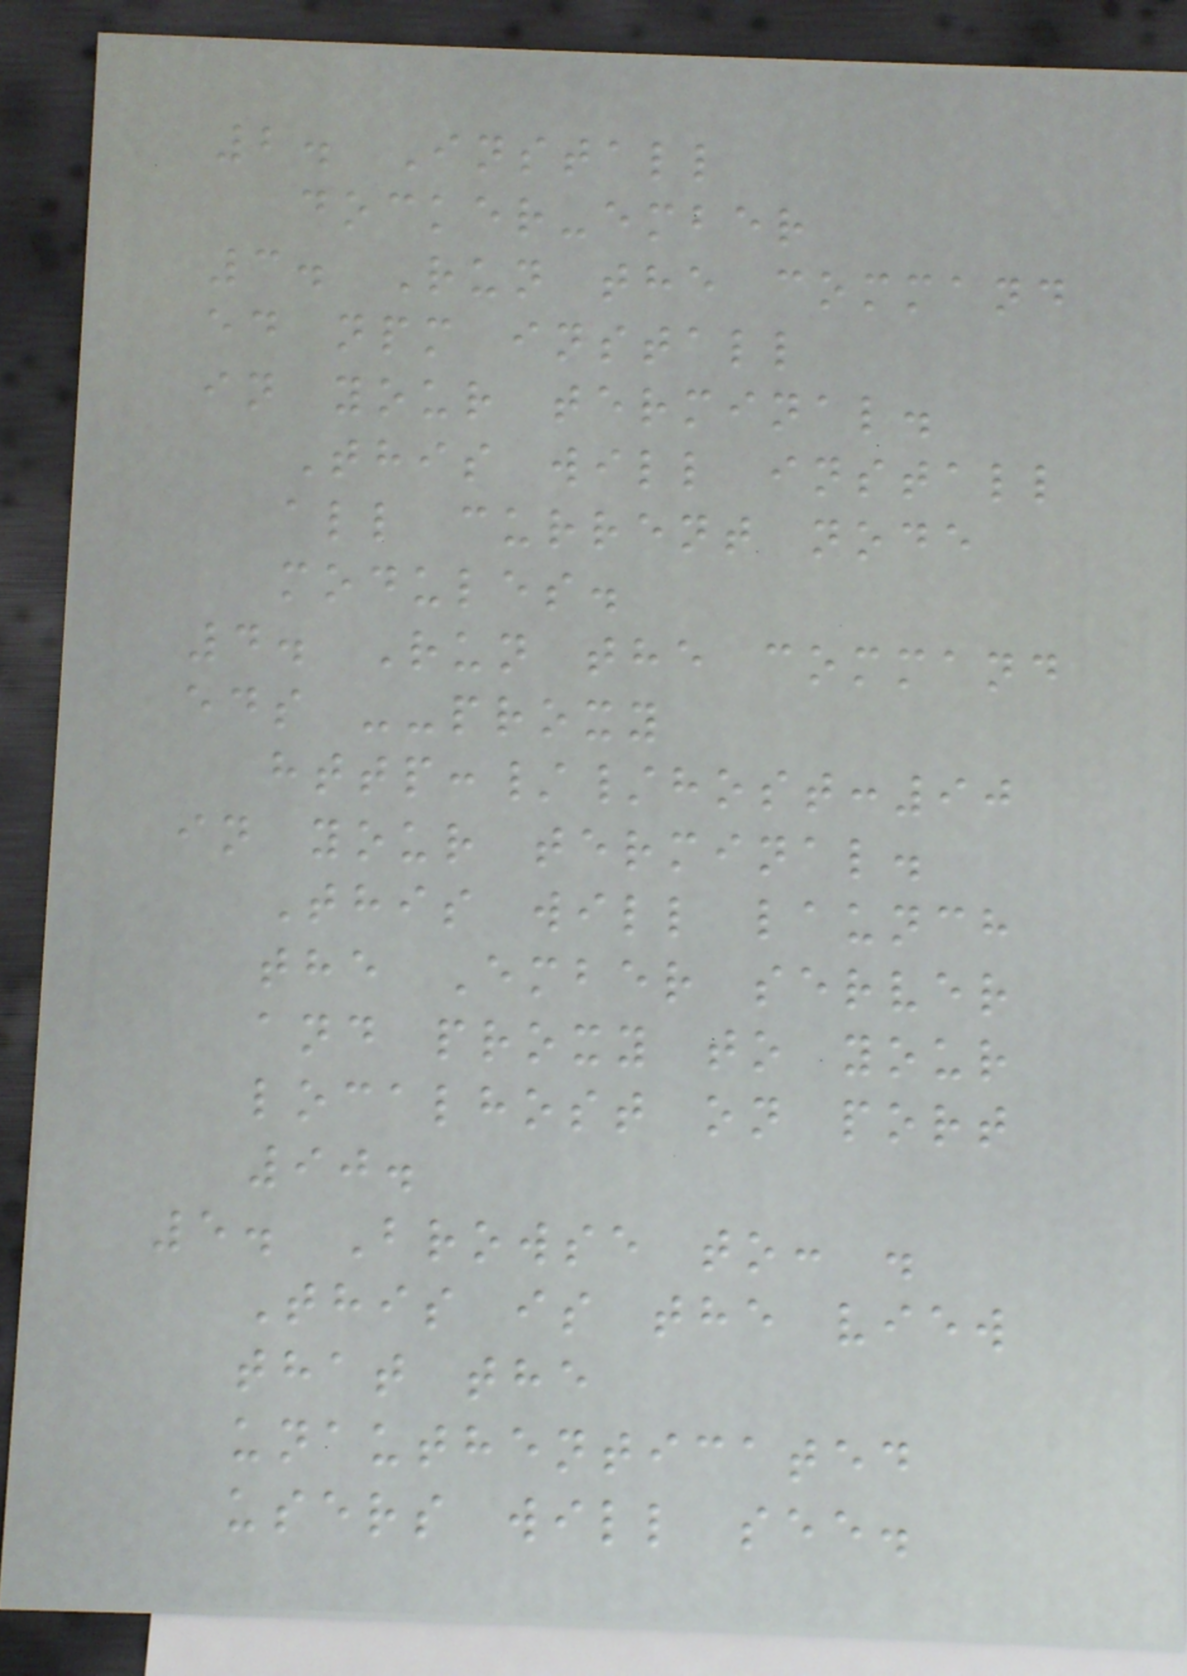2. Install
docker-ember
3. Run the command
ed npm install
in your terminal.
This will install
all current node
modules.
4. Run the command
eds --proxy
http://host:90
in your terminal.
This will launch
the Ember server
and proxy to your
localhost on port
90.
5. Browse to: .
This is the view
that the
unauthenticated
users will see.
